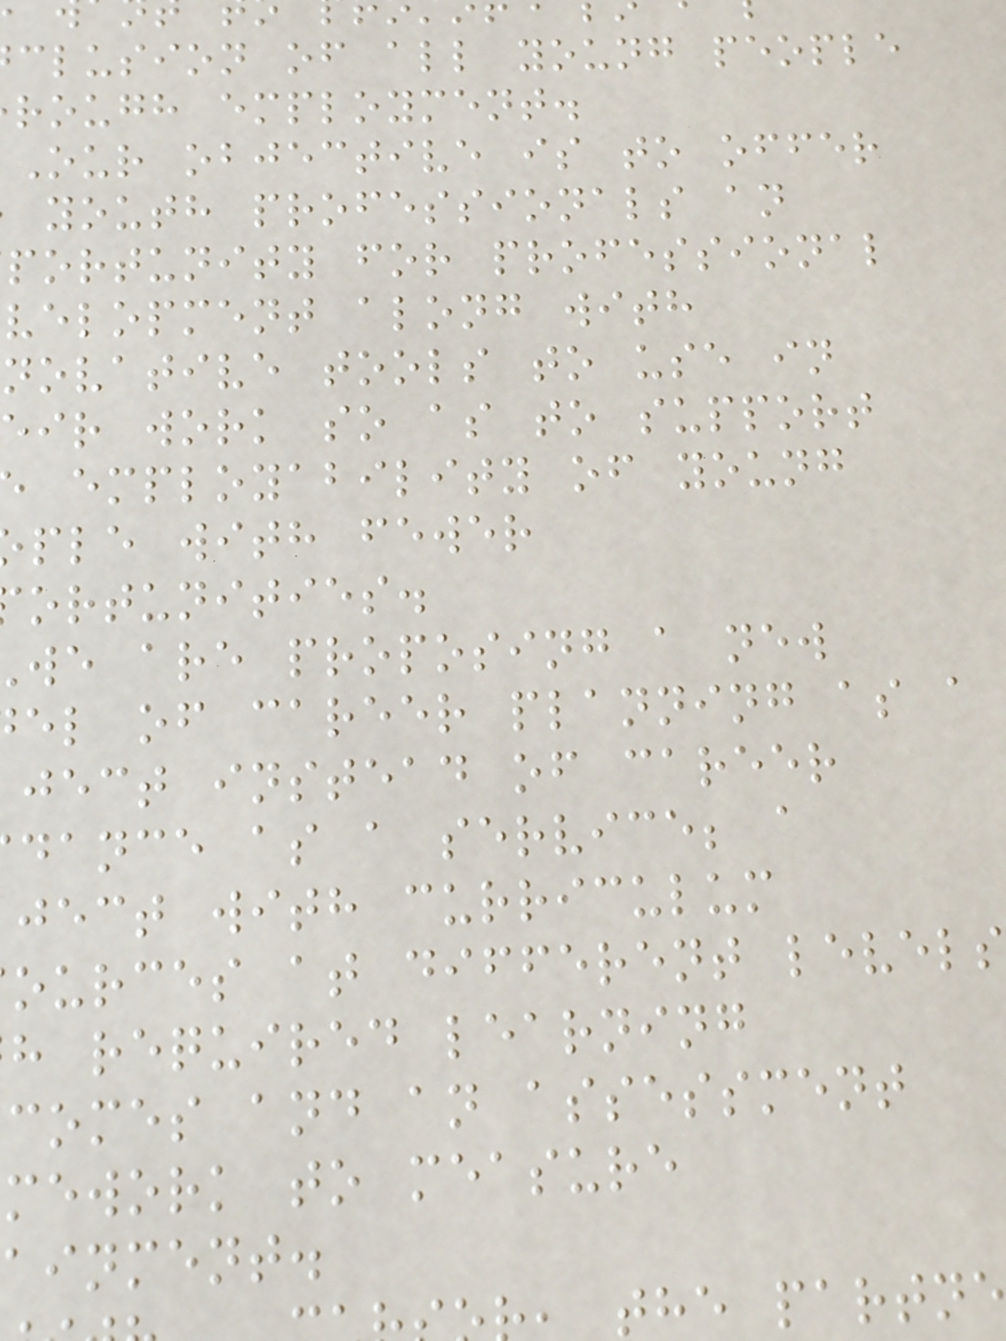clusion of all young people
rough employment.
Our objective is to offer
youth professionals an
portunity for professional
velopment along with
novative tools to use in
eir work so as to support
employability of young
ple with fewer
ortunities.
we are proposing a new
el of career planning as a
ject instead of career
dance as a service; a
ject with curriculum
ources at different levels
h required learning
comes and an assessment
mework to measure
ainment.
the partn
